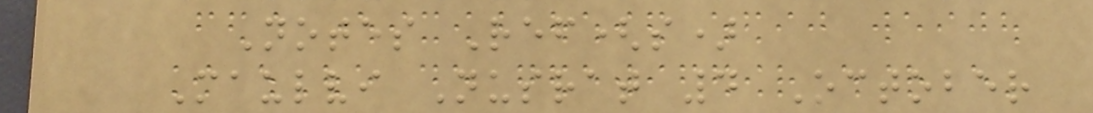Notes Ref(s)
Maulvi Nusrat 4 October
